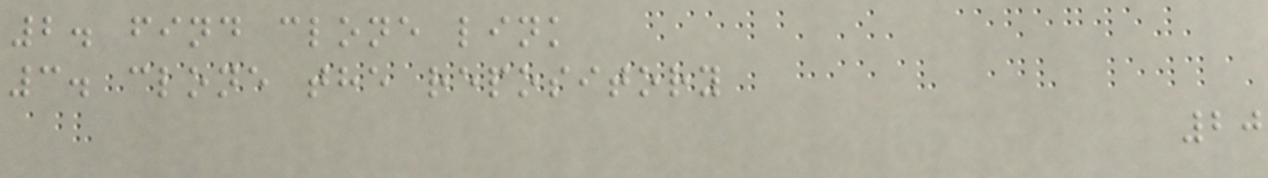2. find clone link
3. clone the repository
20
